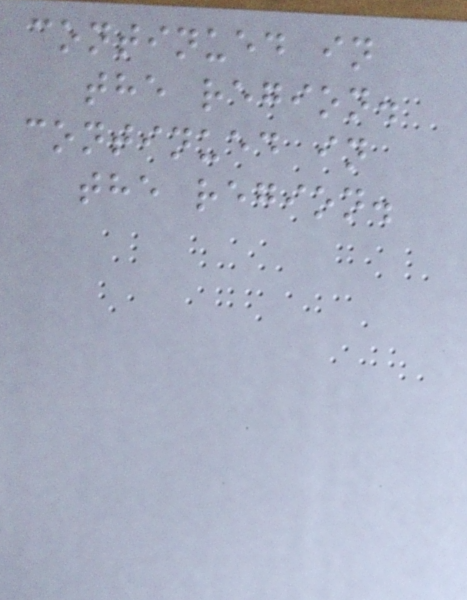continued in
the region.
continued in
the region.
